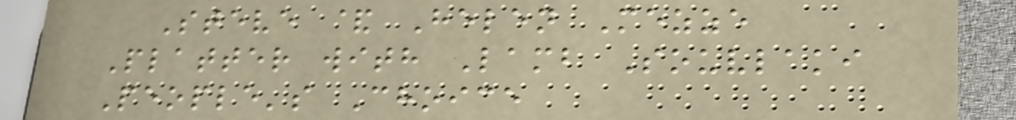Steve & Helen Mezze
Platter with Lamb Souvlaki
People's Choice
